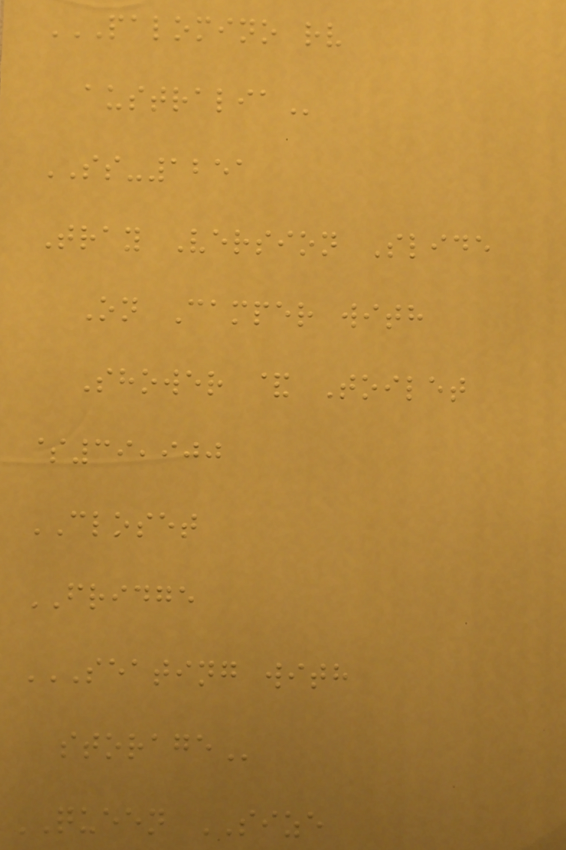PALOMINO RV
AUSTRALIA
SS-1251
Tray Version Slide
On Camper with
Shower & Toilet
$39,900
CLOSET
FRIDGE
SEATING WITH
STORAGE
QUEEN SIZE
